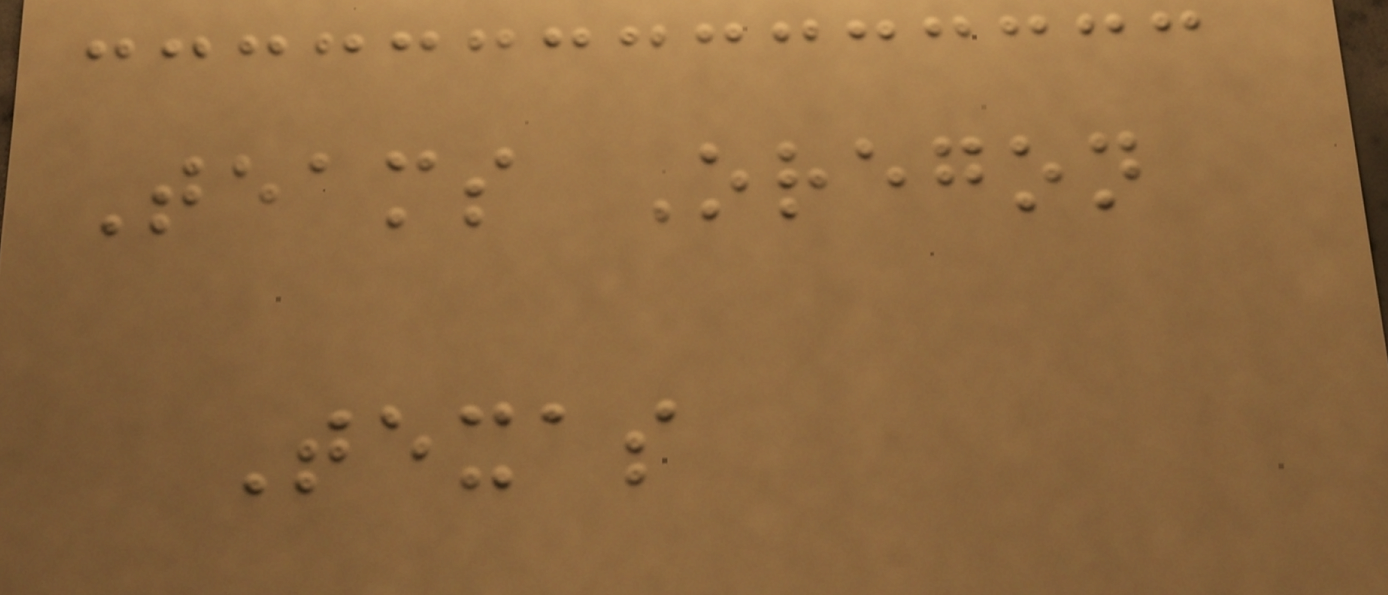Teams Oregon
Texas
